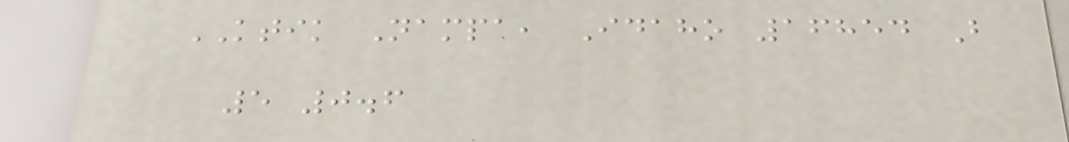KTIK Nampa, Idaho 16854 B
5 0.6
